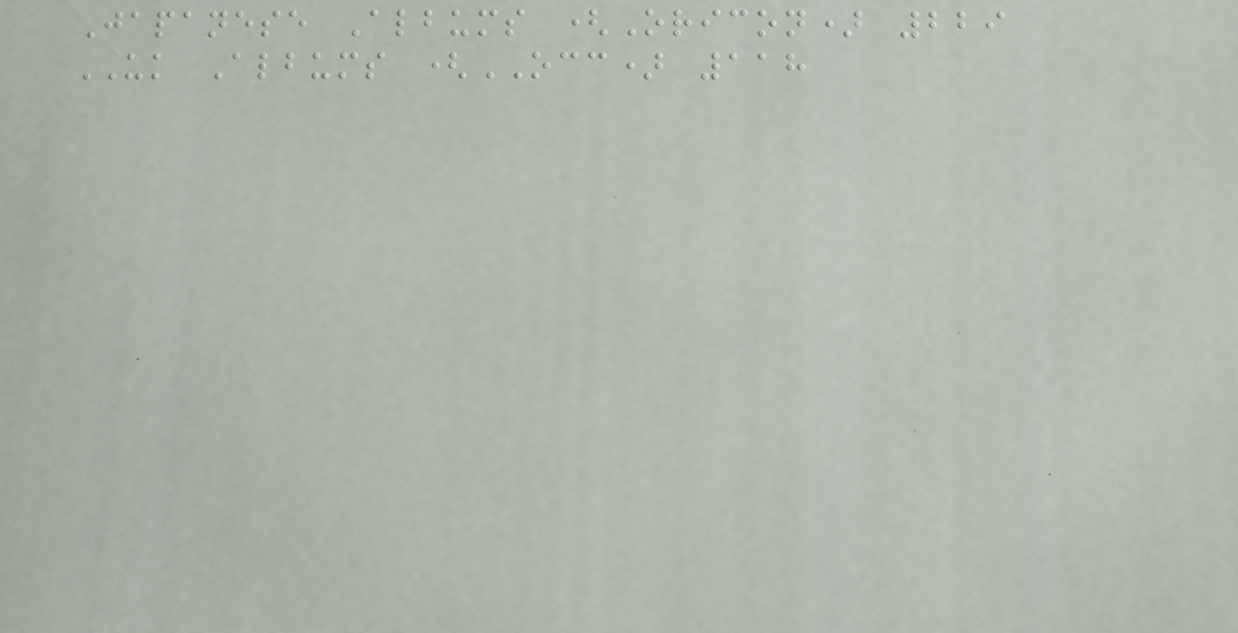Japanese Albums (Oricon) 229
UK Albums (OCC) 118
